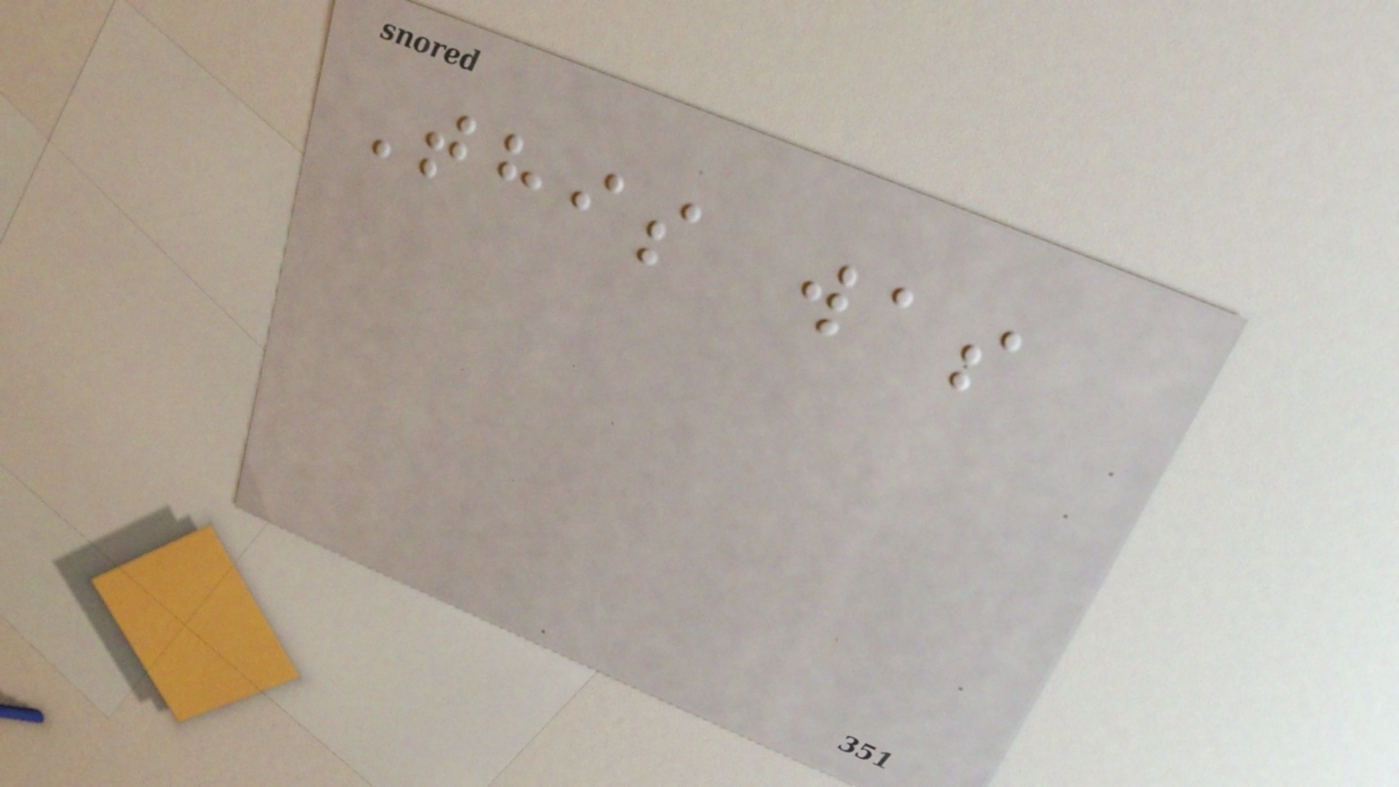This was
